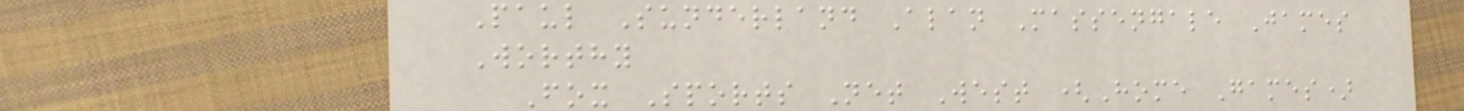Paul Sunderland Alan Massengale James
Worthy
Fox Sports Net West (Home Games)
